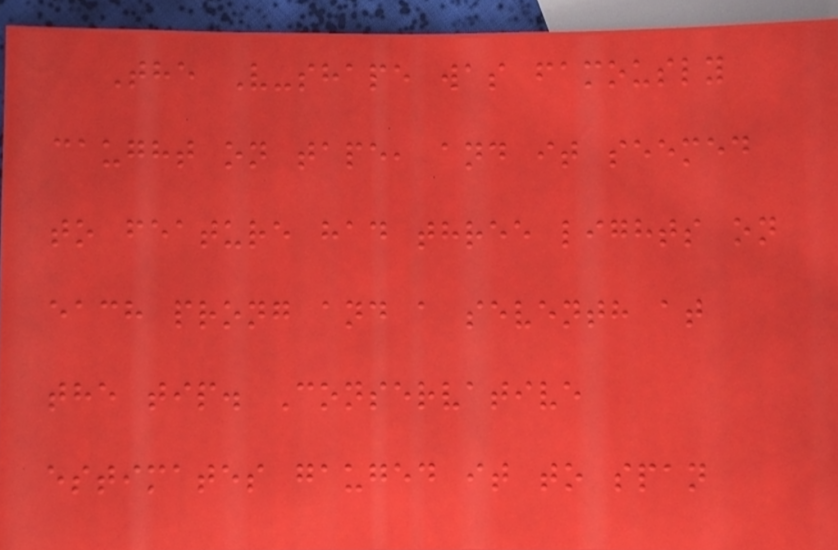The V-shape was famously
caught on tape, and it seemed
to feature had three lights on
each prong and a seventh at
the tip. Conservative
estimates gauged it to span
